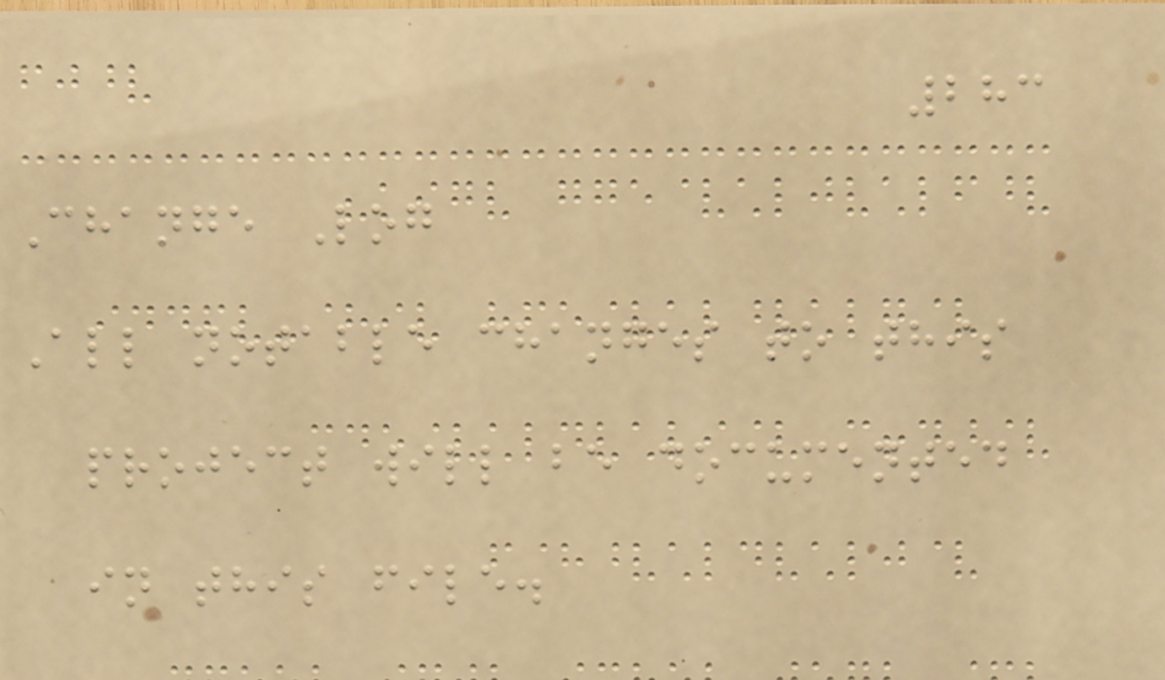283
Change Log
All notable changes to this
project will be documented
in this file.
